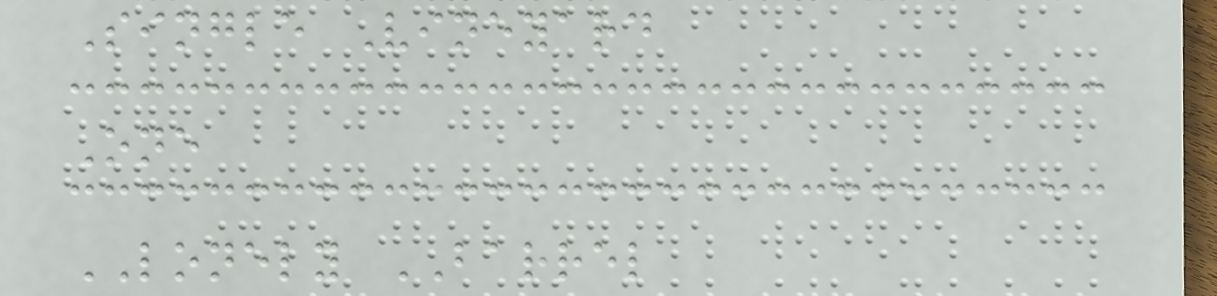Single Vineyard
One
LONELY BARREL
